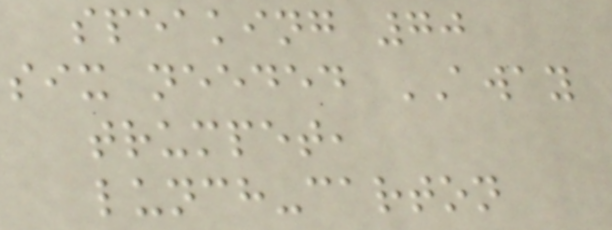speaking 70
six needed AWAY
trumpet,
lunch-carton
